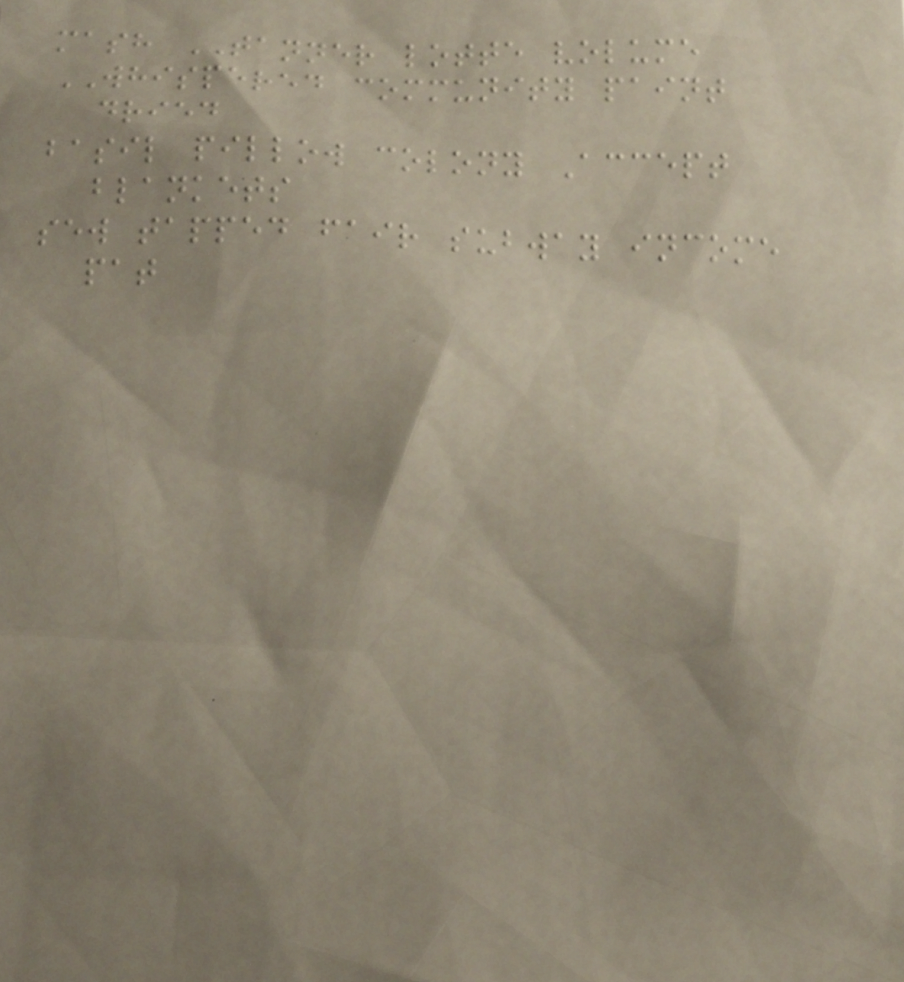mash TANNER lotte volume
WHISPERED community paint
dried
basil pillow colony Accept
blankets
sew tapped fair subway income
pat
